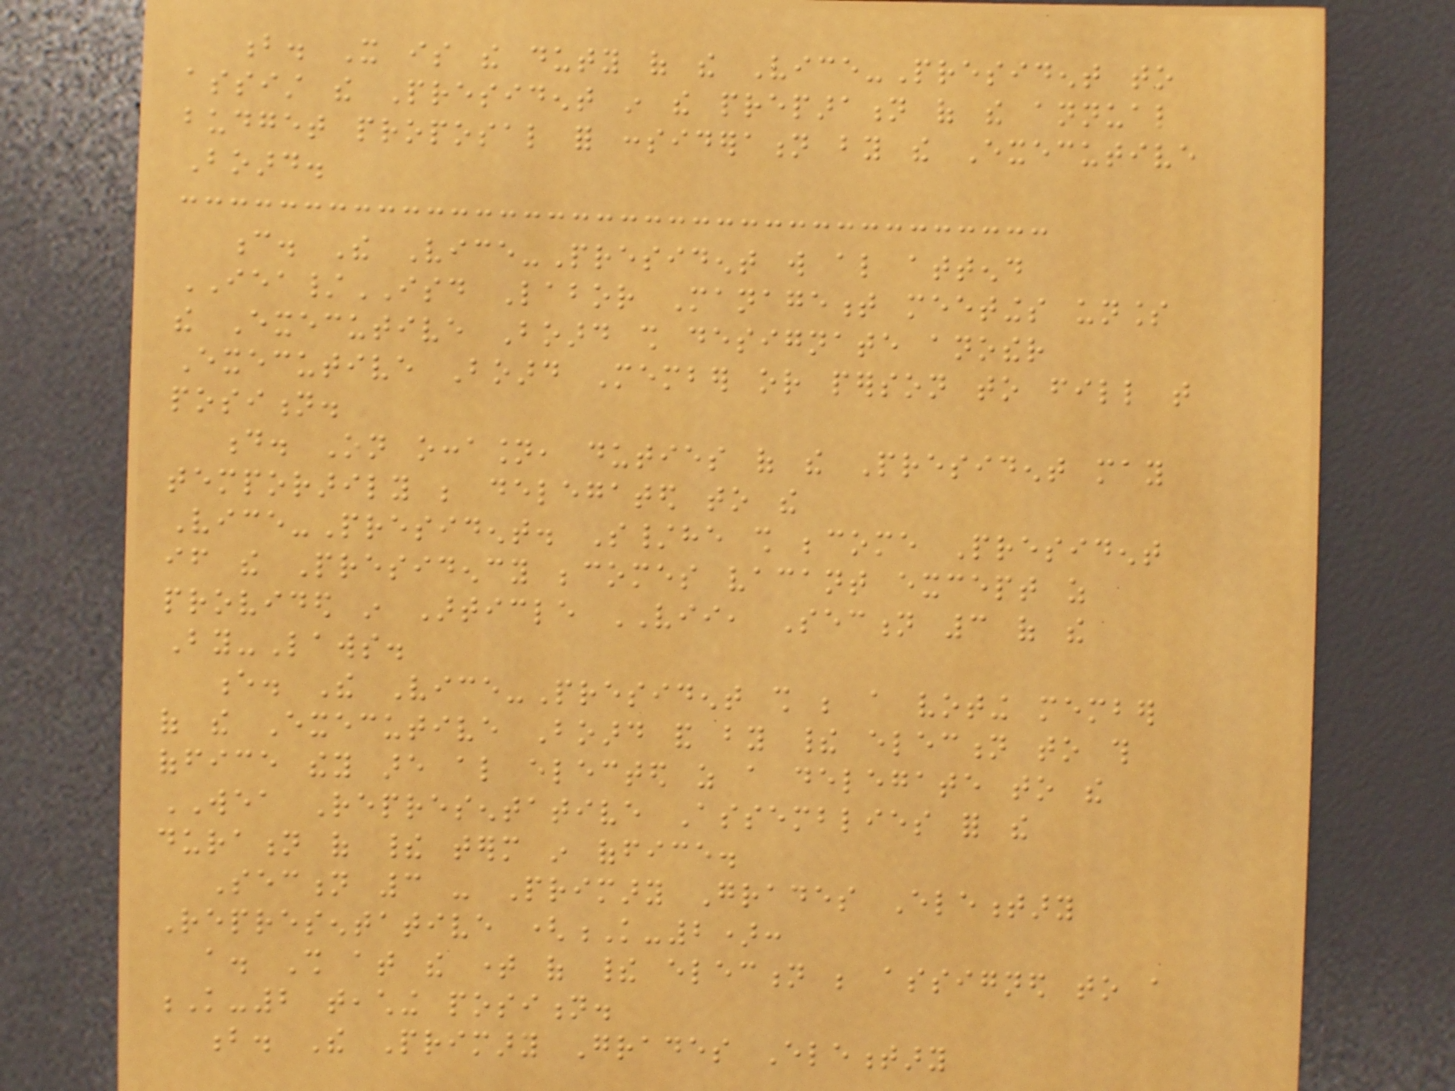b. It is the duty of the Vice-President to
assist the President in the preparation of the annual
budget proposal for consideration by the Executive
Board.
c. The Vice-President will also attend
IEA/ISD Labor Management meetings unless
the Executive Board shall designate another
Executive Board Member or person to fill that
position.
d. On occasion, duties of the President may
temporarily be delegated to the
Vice-President. S/he shall become President
if the Presidency becomes vacant except as
provided in Article VII, Section 3 of the
By-Laws.
e. The Vice-President shall be a voting member
of the Executive Board and by their election to this
office they are also elected as a delegate to the
WEA Representative Assemblies for the
duration of their term in office.
Section 3 - Primary Grades Elementary
Representative (K-2):
a. Shall at the time of their election be assigned to a
K-2 teaching position.
b. The Primary Grades Elementary
